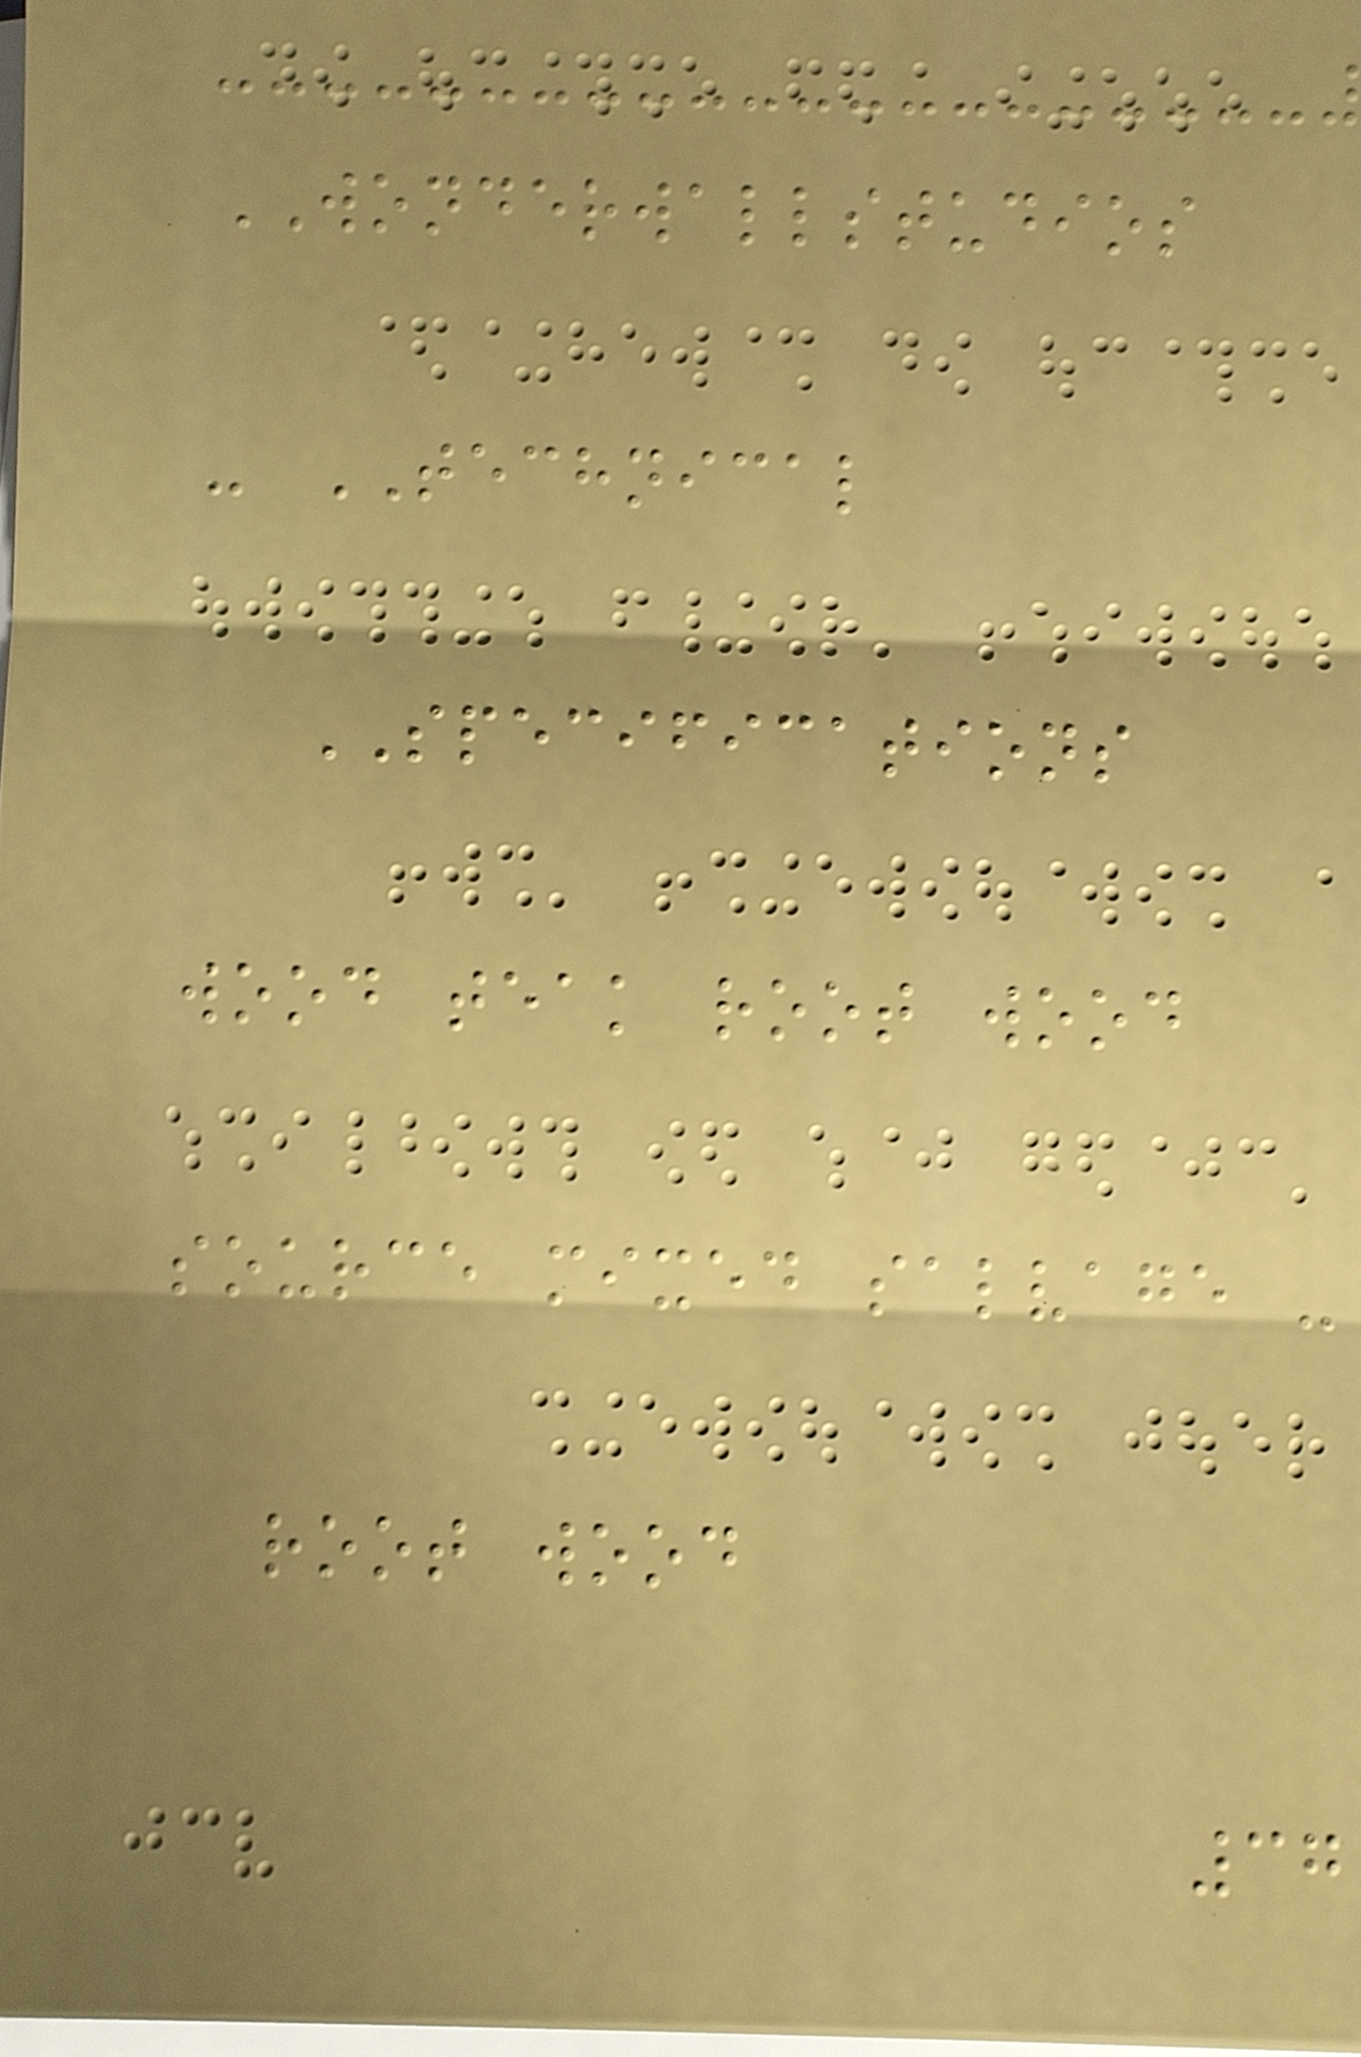WONDERWALLSTUDIOS
- TECHNICAL
SPECIFICATIONS
wood teak root wood
source mixed salvage -
root wood
37
